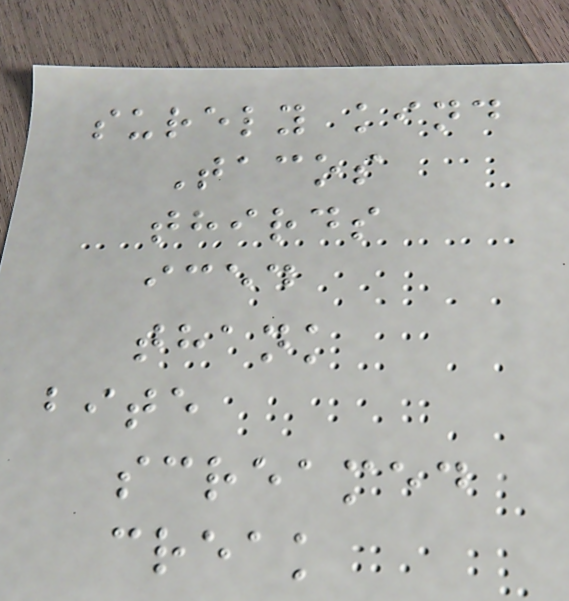surely kind
Tacos
thirds
iced
thank
bite
screamed
creak
